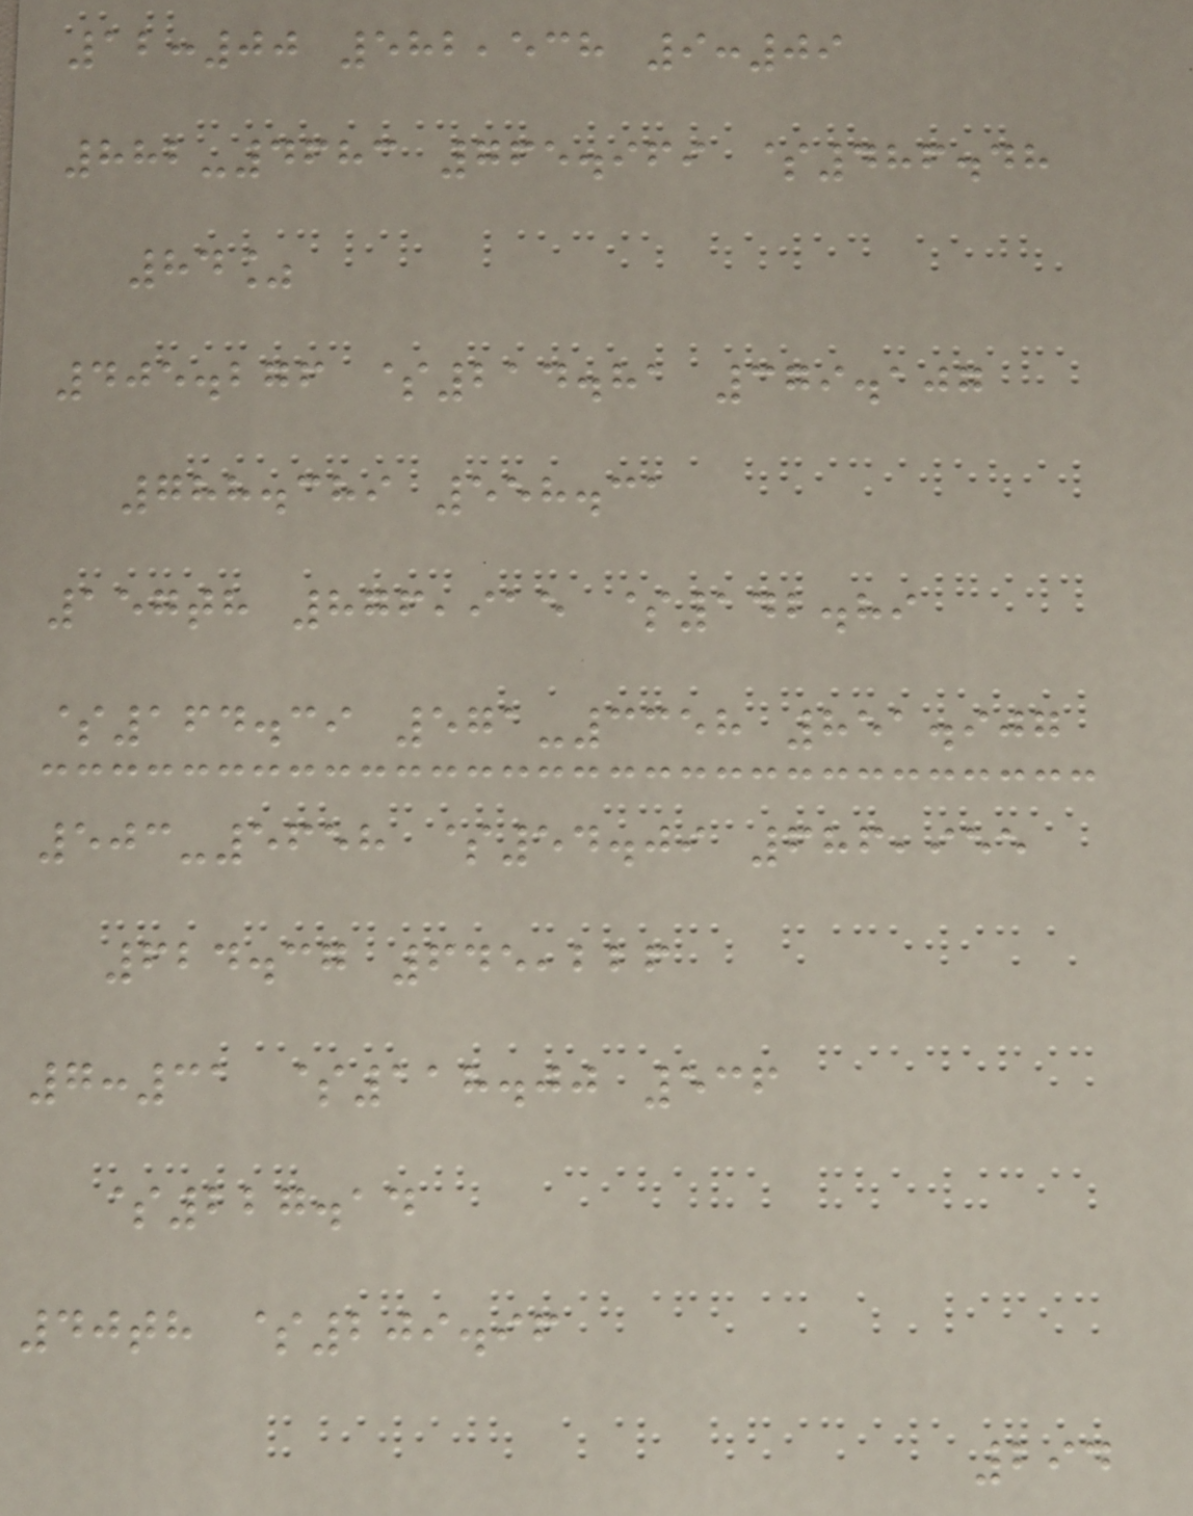12:00 582,538 9:09
882-4683 765.969 $486.48
84%
405.276 $214.81 379.107
788.389 558.31
157th 876,915 $142.89
$164.39 571-3358 851.907
503-5658 $54.09 686,955
624.37 645,226
7:31 $118.00 536
$227.14
40th $209.96
294
